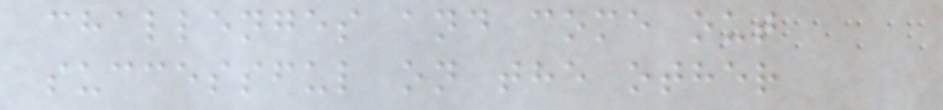challenges and come out
successful on the other
